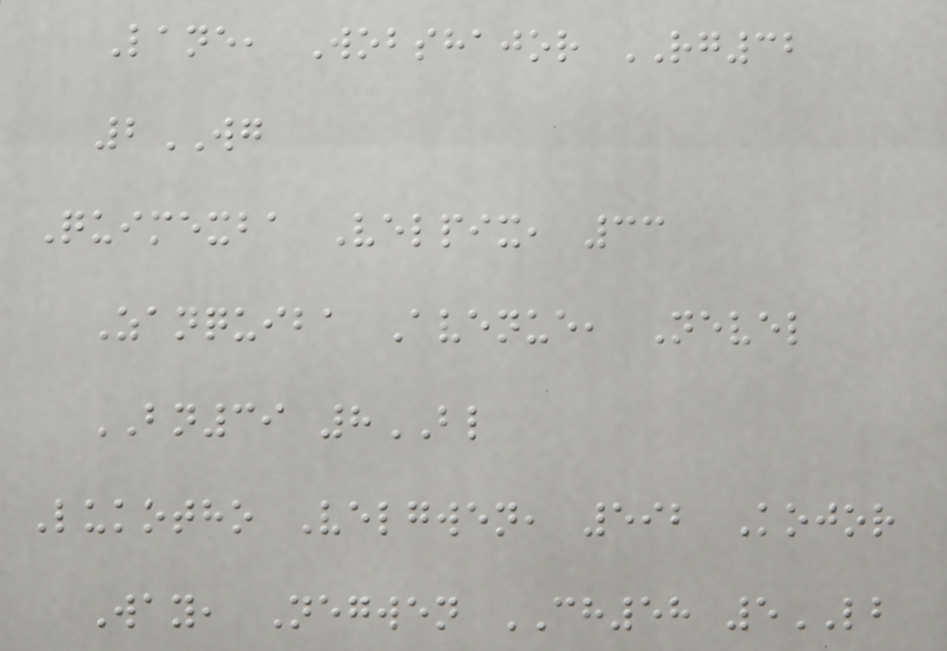Lane, Wobshajor RG32
2WG
Quimexba Velpix, 33
Zanquiba Avenue, Nevel
BN39 8BL
Lukotho Velgwen, 592 Kojor
Way, Negwen CH58 5LB
